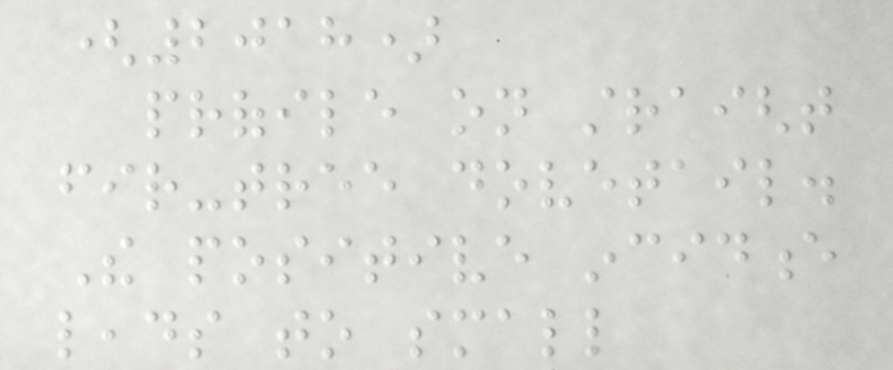(2018)
profile on straight
fir-tree dovetail.
The positive incidence
leads to small
